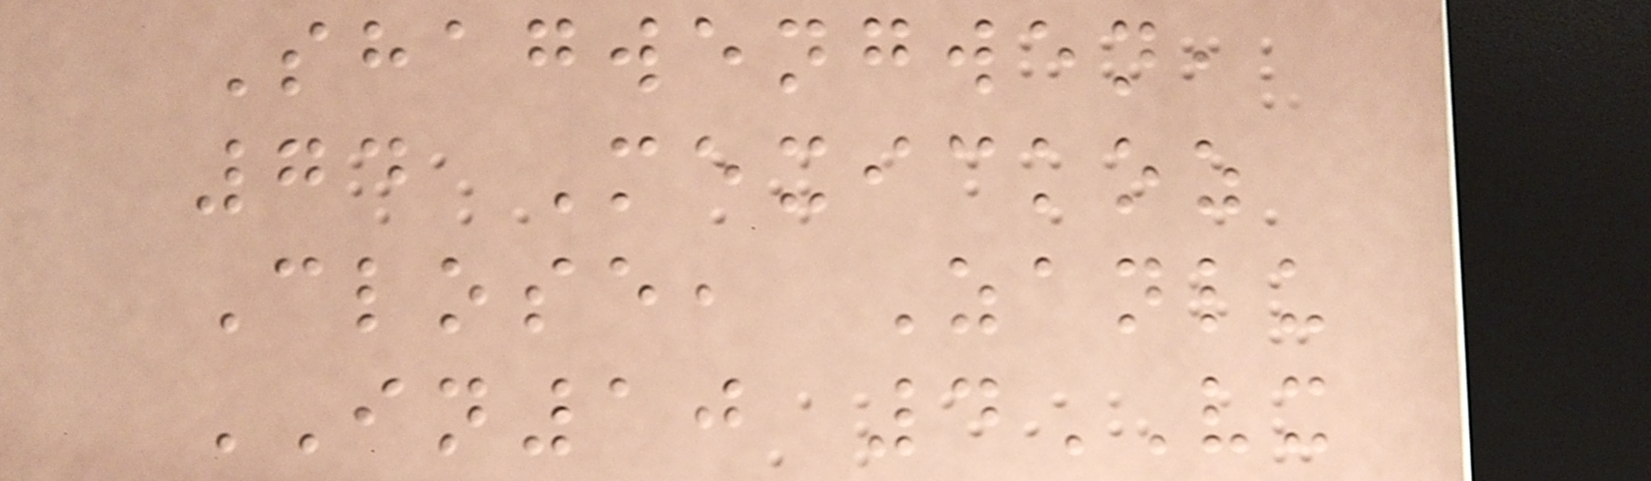Shagwengwen,
74 Mexickoz
Close, Zanlu
IN10 4VX
